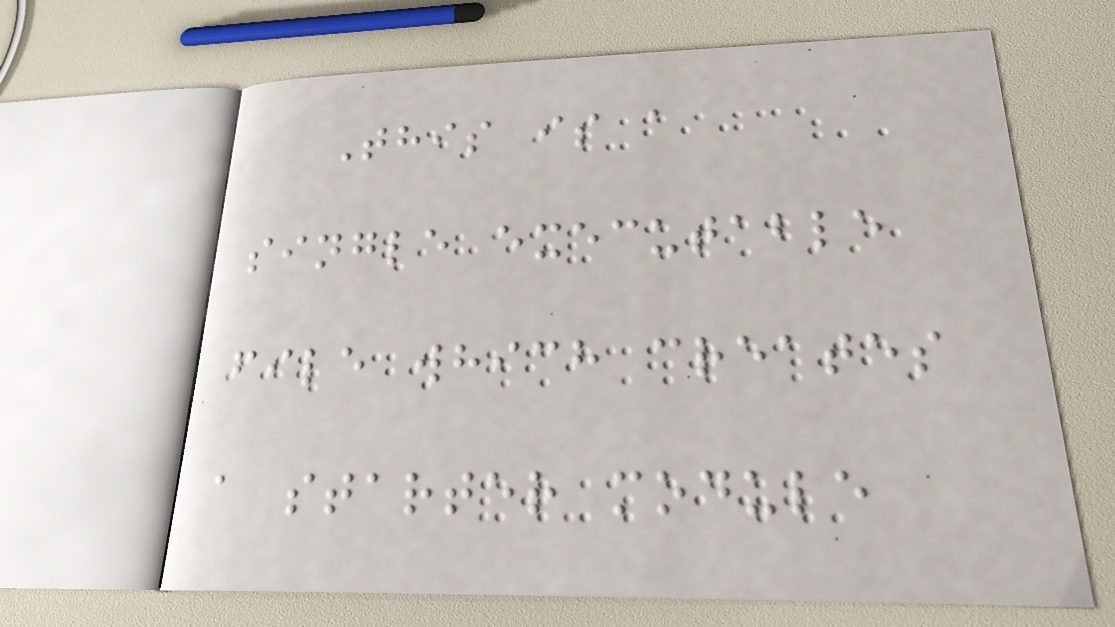This is a
single executable
file which creates
a starter module
